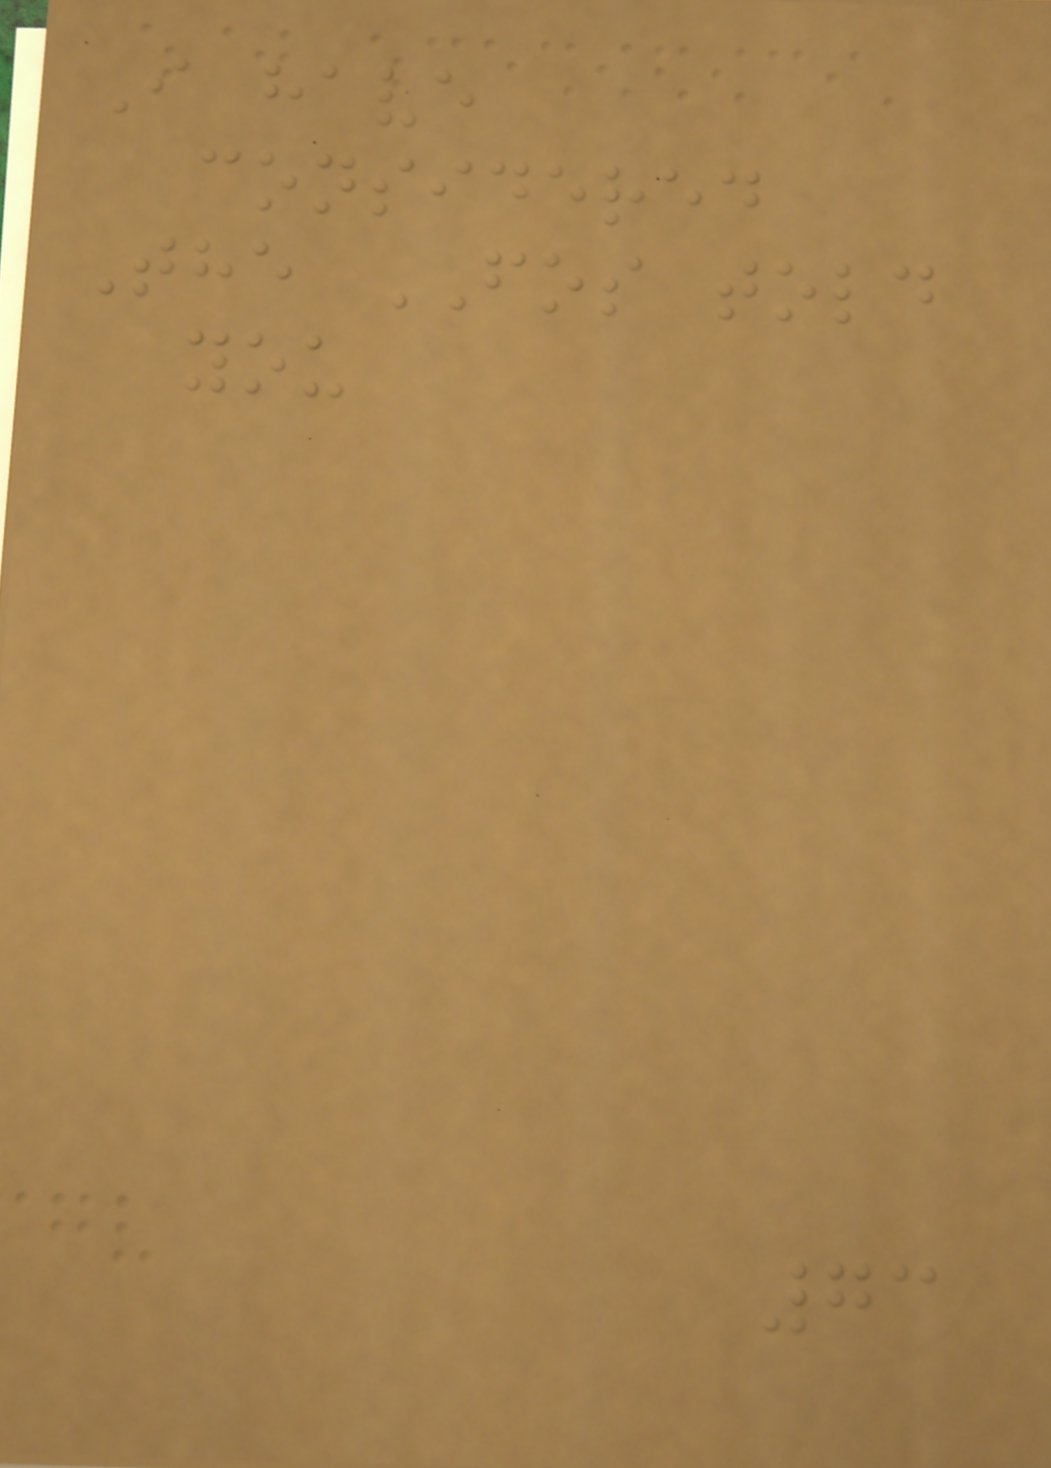I have
considered
The FOS told
you
73
